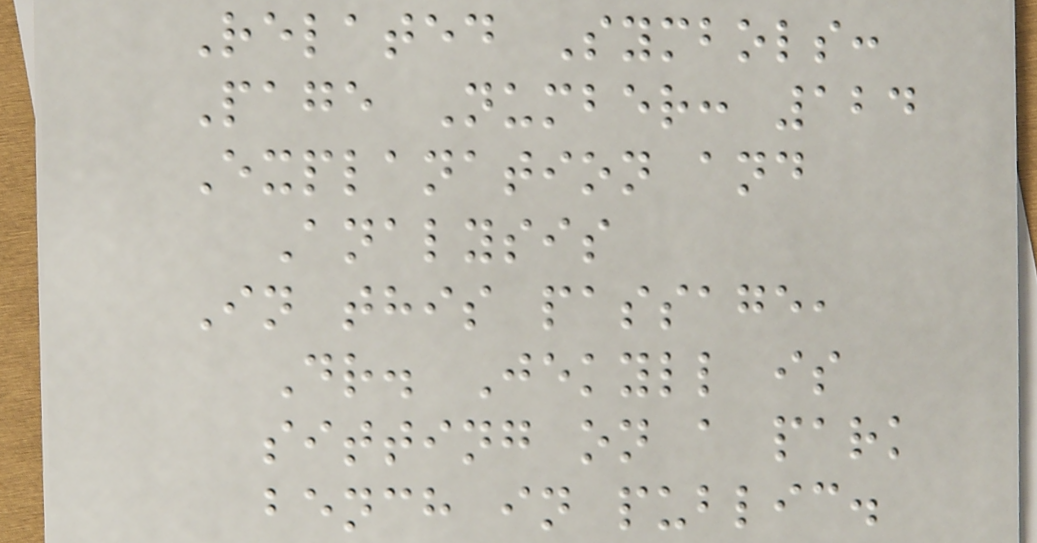Related Symbols:
Page Number: 124
Explanation and
Analysis
In this passage,
Dr. Jekyll is
sitting on a park
bench in public.
